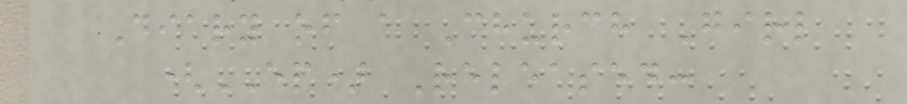Diary of a Church Girl
(EP) Released:
